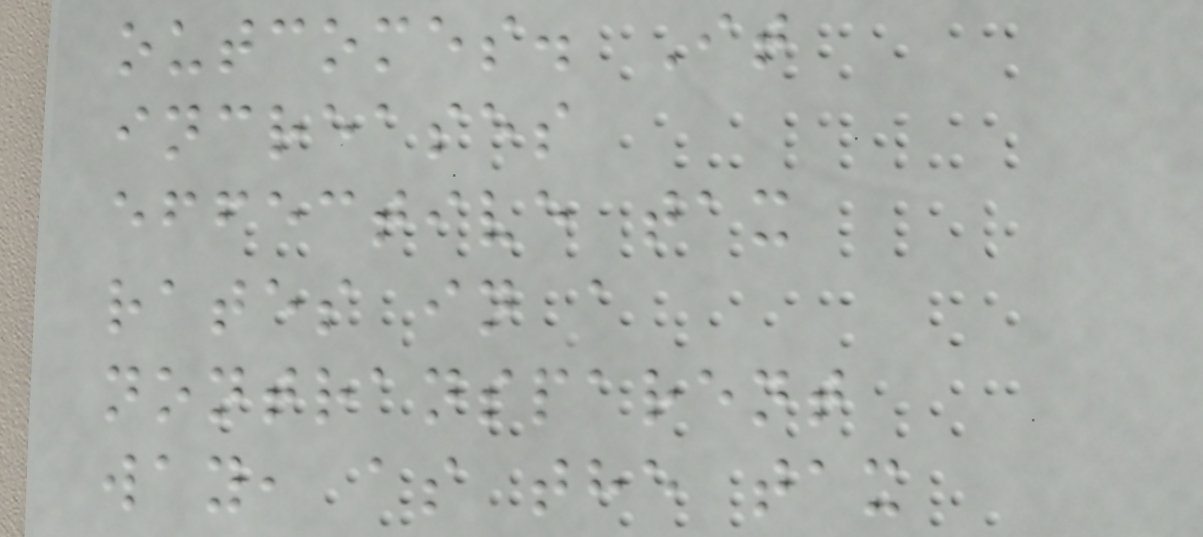outcomes. It
increases
effective tax
rates in a
nontransparent
way, as the tax
